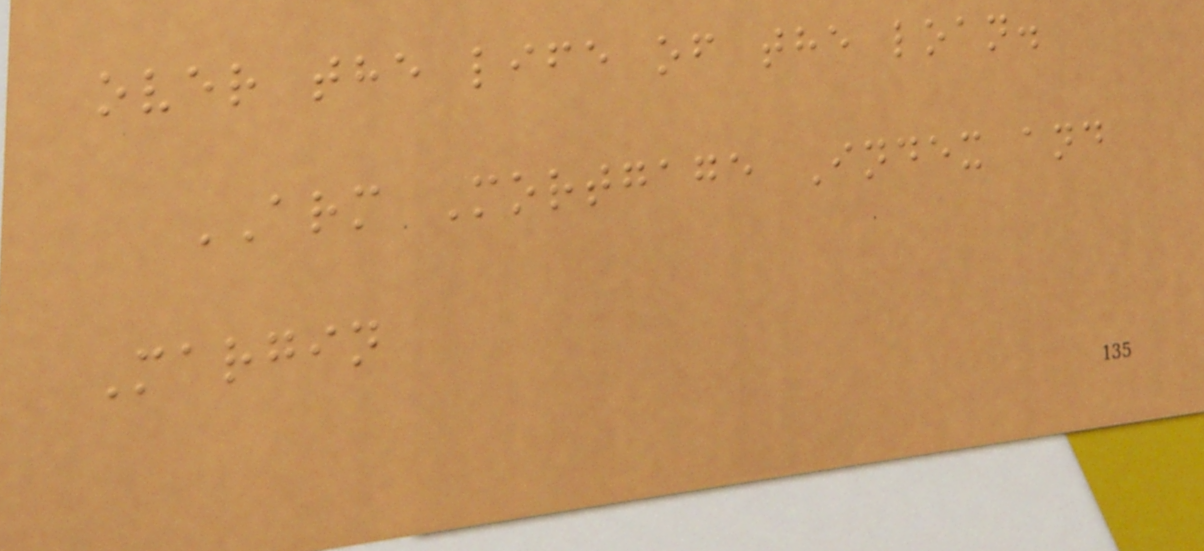over the life of the loan.
ARM Mortgage Index and
Margin
